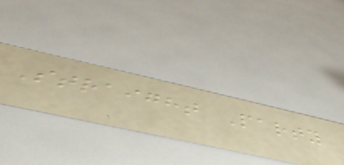Straight Party
